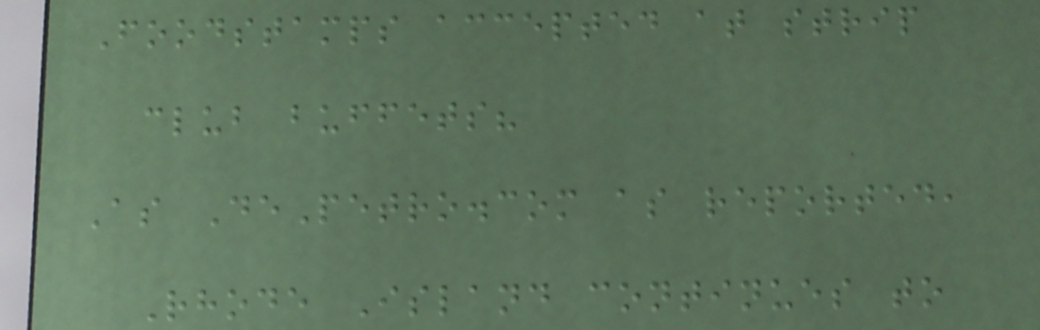Foodstamps accepted at strip
club buffets?
As DePetro.com as reported,
Rhode Island continues to
